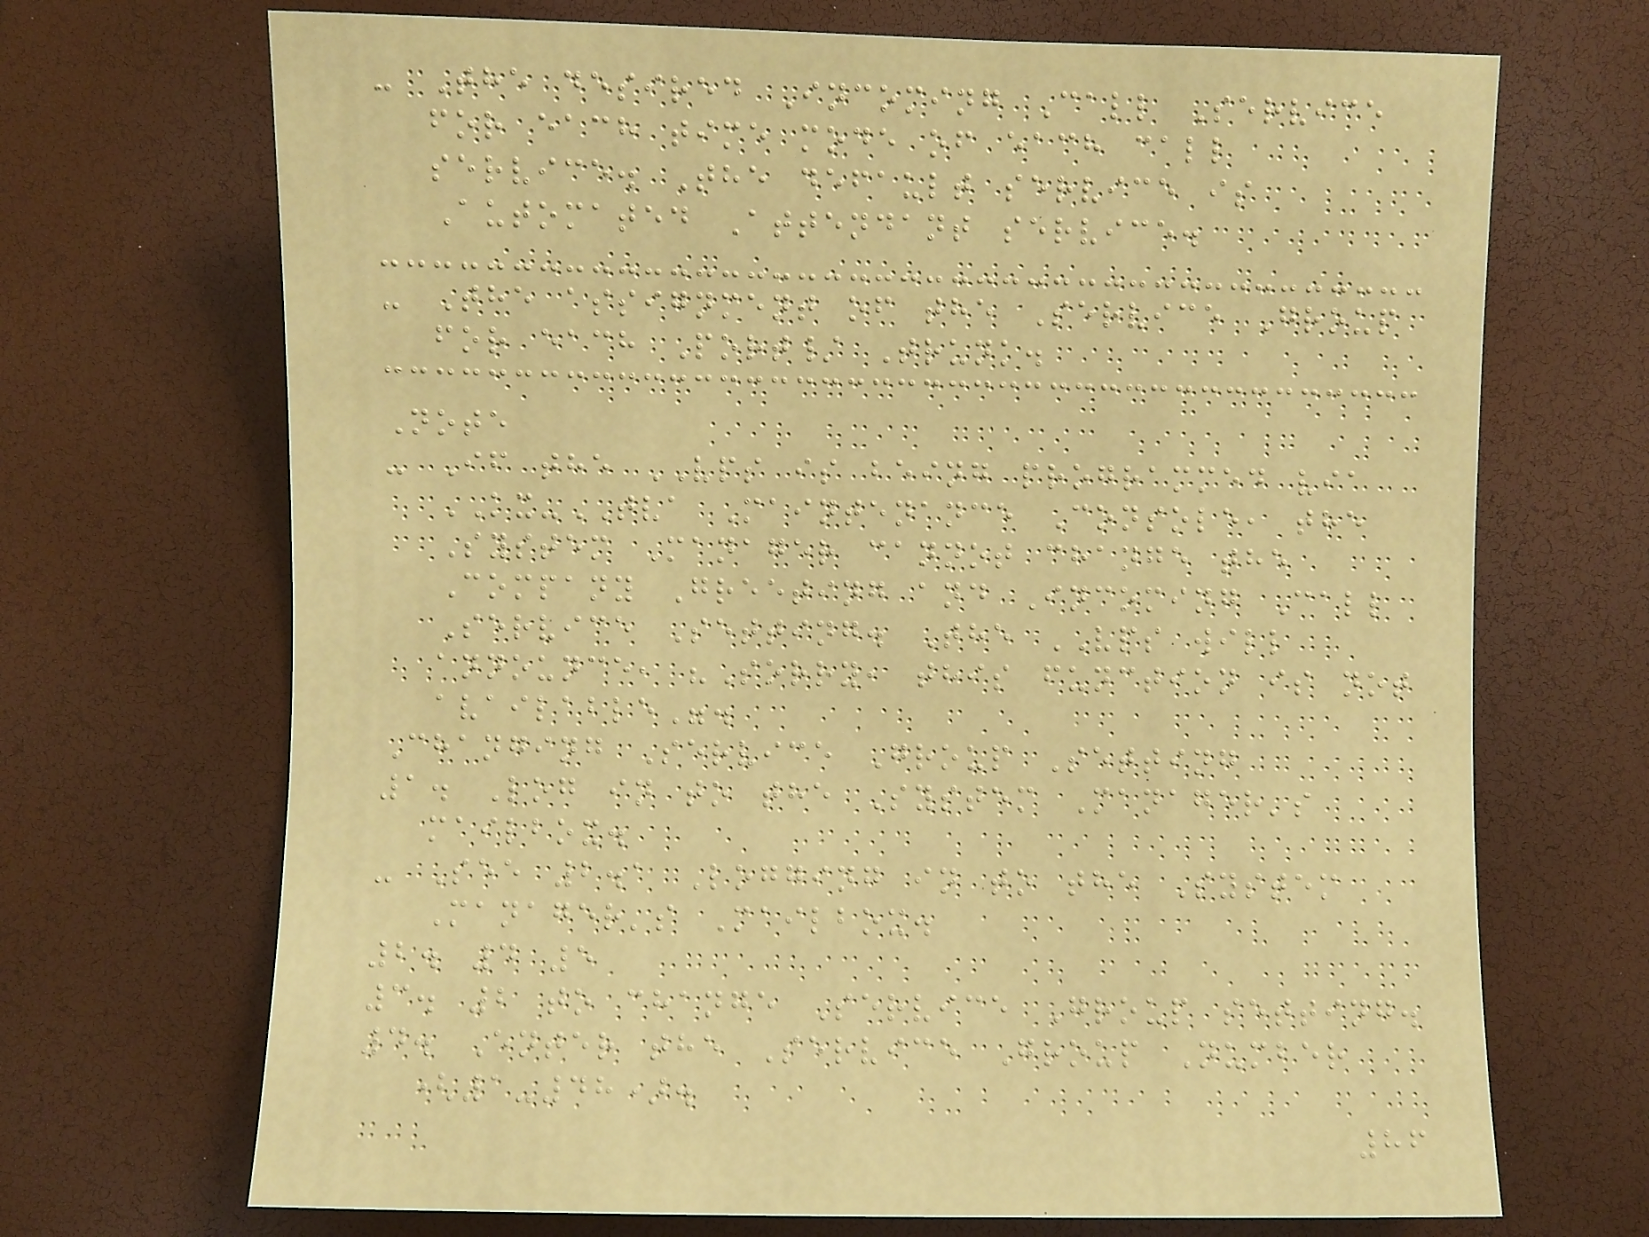- The desired Incoming Call Service
for each time mode of each call
service. The default service is
Automated Attendant service.
- The assignment of the Service Group
for each Port/ Trunk.
Note
- If the VPS is being programmed via
KX-TVA Maintenance Console, the
System Manager cannot change the
Company Greeting and Incoming Call
Service Setting. The VPS will
announce, "Sorry, this function is not
available".
Changing Service Group Setting
1. Log in to the System Manager's
mailbox.
- See 2.1 Logging in to the System
Manager's Mailbox.
2. 4 5
3. 2 to change Service Group setting.
4. Enter the Service Group Number
(1-48).
86
